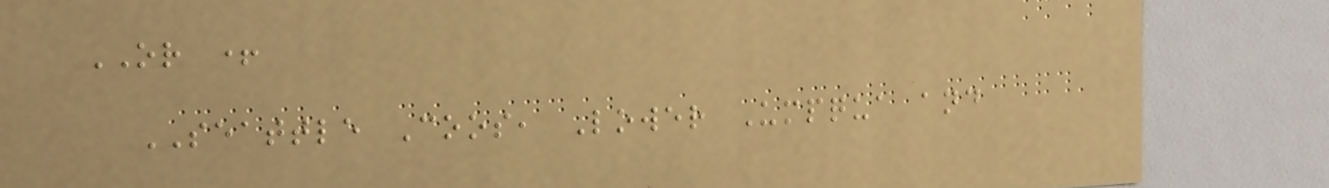OR +
SEATTLE Coos, Lower Umpqua and
